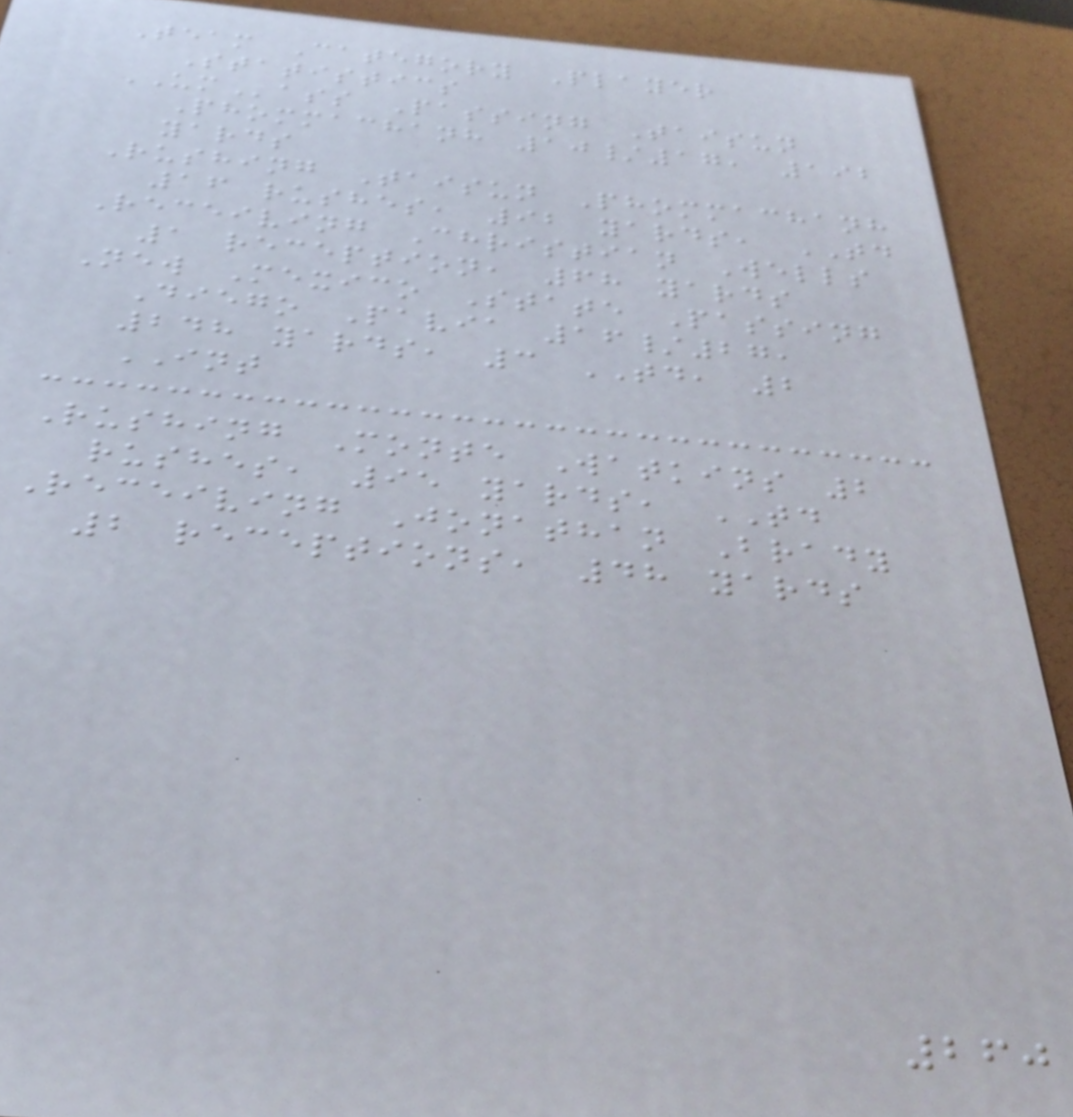Team Category Player
Statistics
UMass Passing Taisun
Phommachanh 10/17, 192
yards
Rushing Taisun Phommachanh
16 rushes, 92 yards, TD
Receiving Christian Wells
1 reception, 68 yards
New Mexico State Passing
Diego Pavia 16/27,
248 yards, 3 TD, 2
INT
Rushing Monte Watkins 2
rushes, 95 yards, TD
Receiving Jonathan Brady
2 receptions, 48 yards
260
